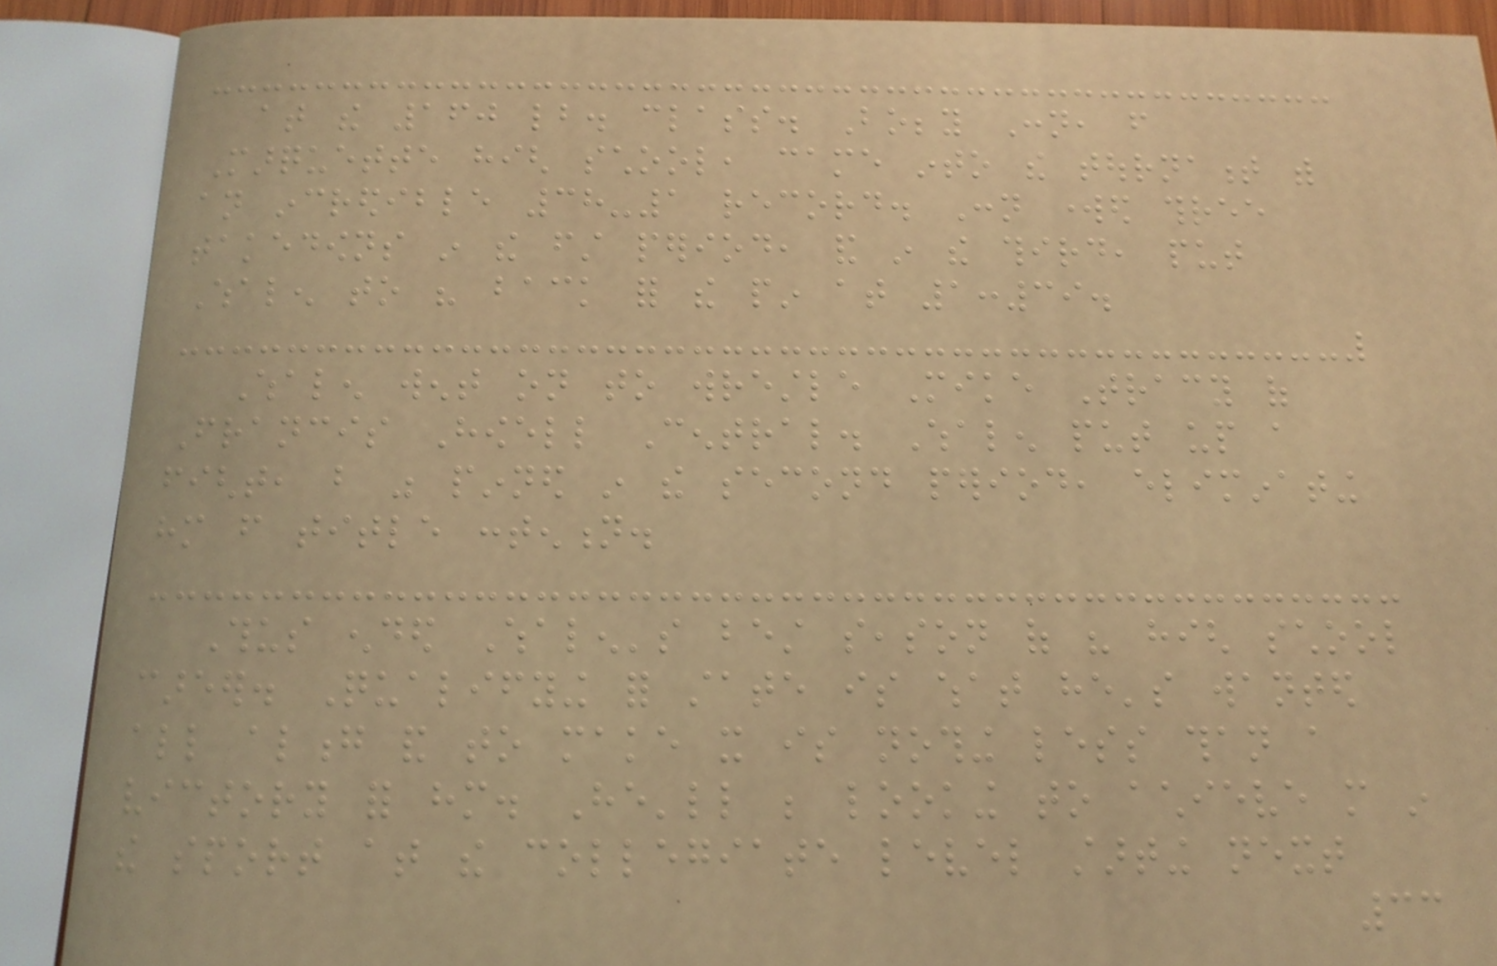at the 160 lb. class. Bobby Conn, from
Marquette high school, came into the tournament with
an incredible 38-1 record. Conn worked three
takedowns in the first period, and in the third, put
Whalen to his back for the pin at 1:39.
Whalen went on to wrestle Mike Tracy of
Francis Howell Central. Whalen put up a
fight, but was pinned in the second period, eliminating
him from title contention.
Thus ended Whalen's best season of his high school
career. Qualifying for state is what he's wanted
all along and to make it is nothing less than a
victory for him. He'll be looking to achieve more in
the sport at the collegiate level starting next
33
